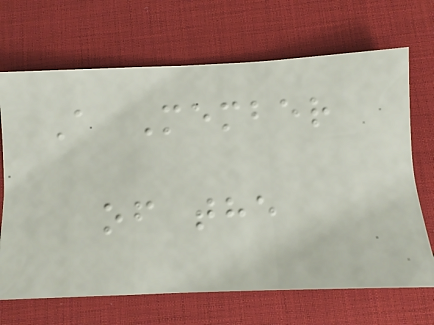A Member
of the
